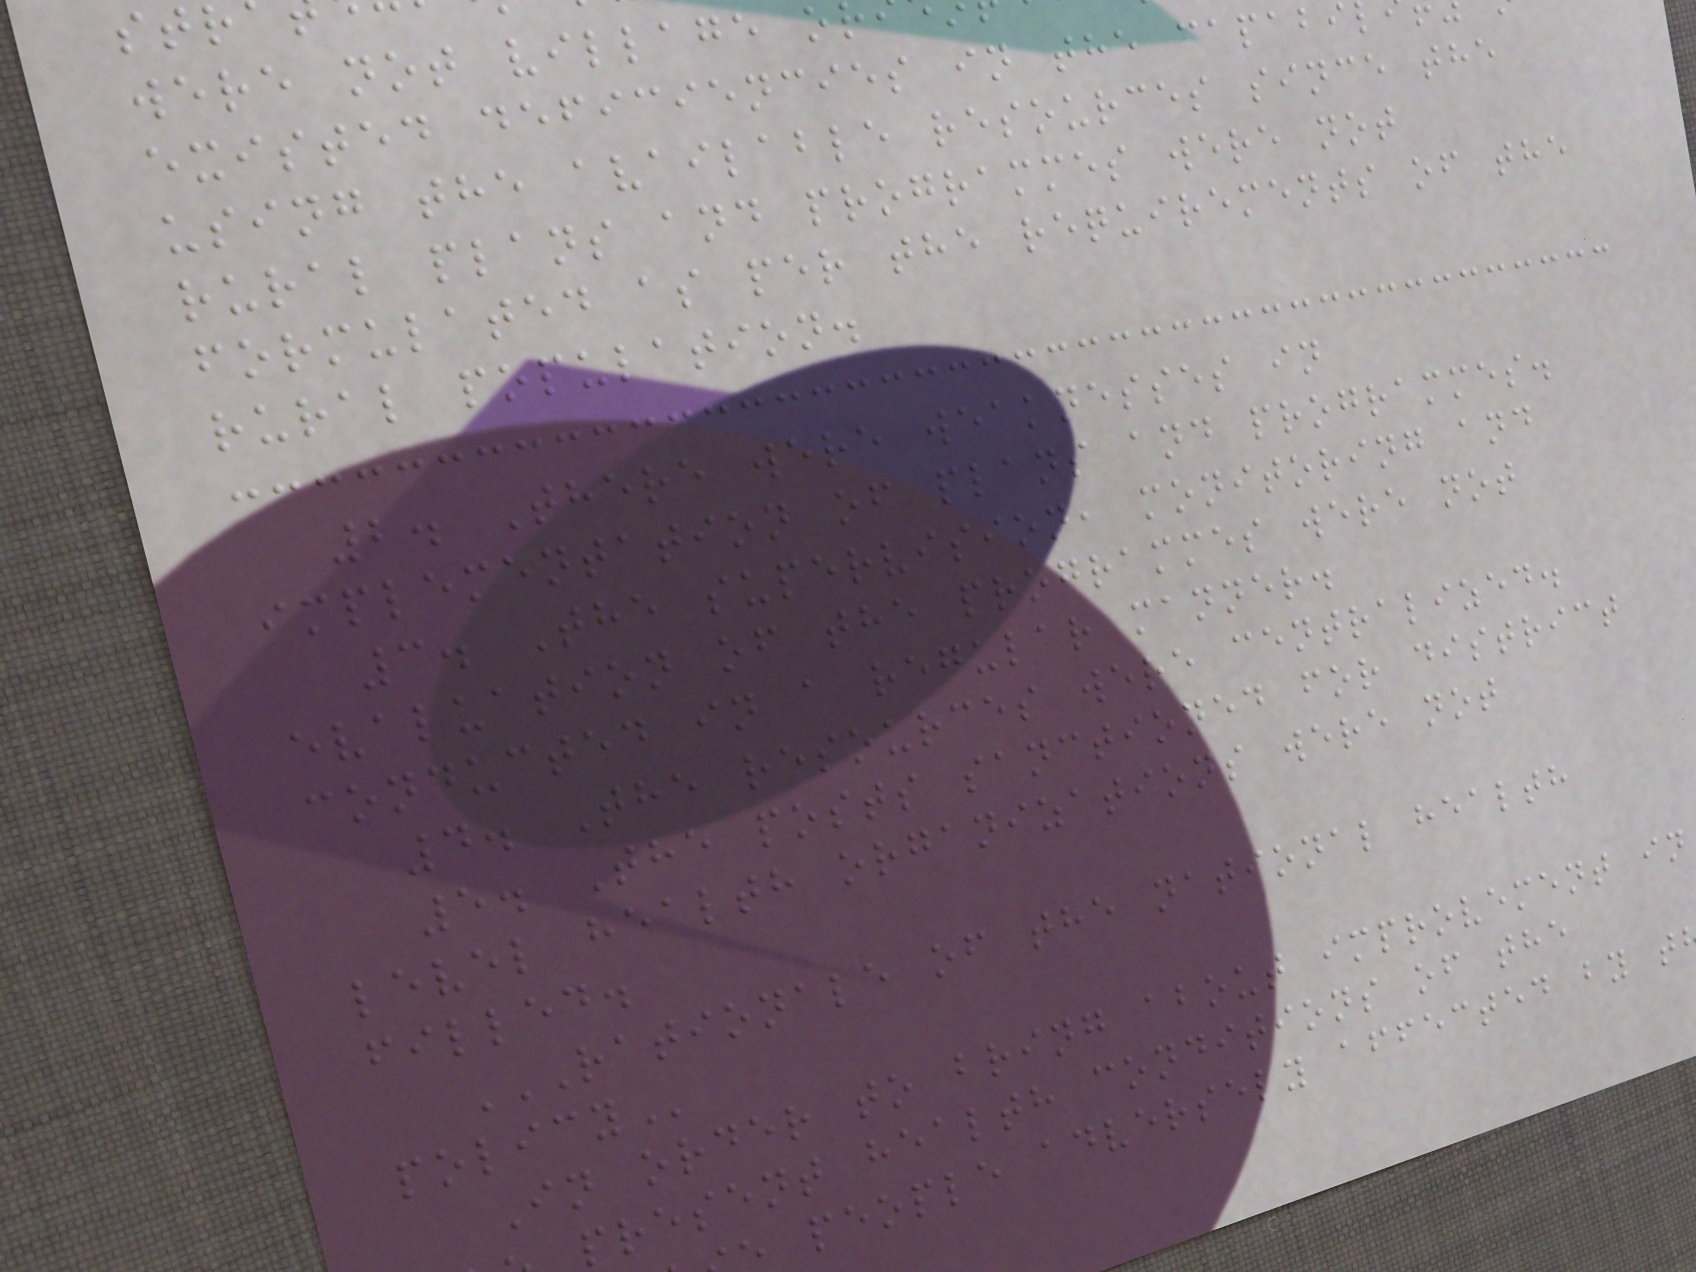were not village o
existed deficiencies in the capabi
using the available resources since the
rural plans and programmes were not
formulated as per the requirements of the
rural population.
2. There were weaknesses in
implementation of plans and programmes.
3. The supervision, monitoring and
evaluation of the programmes were not
conducted in a regular manner.
4. The resources were centralized.
5. The posts sanctioned for district
level health organizations were not
filled.
RATIONALE OF THE NATIONAL HEALTH
In order to bring about improvement in
present health conditions of the
people adversely affected by t
